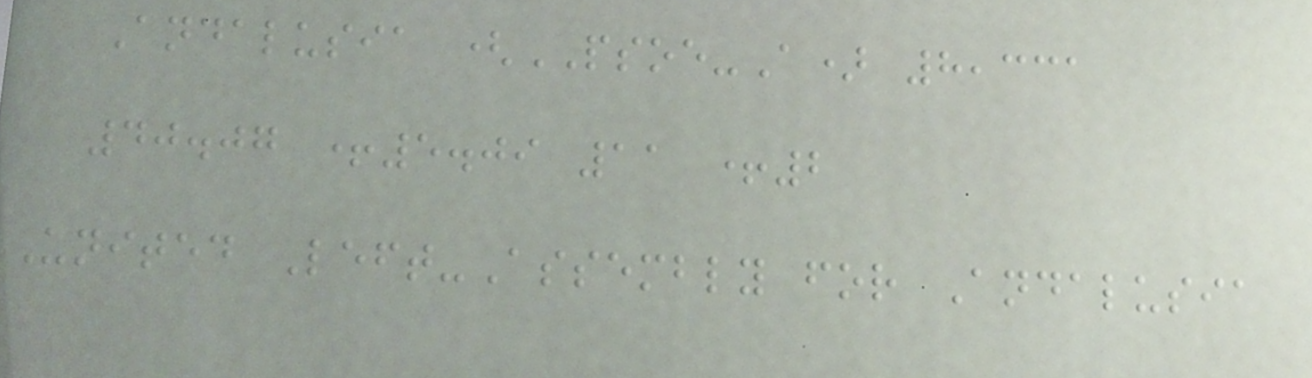Andalusia (PSOE-A) 8,331
40.07 +5.09 11 +2
United Left-Assembly for Andalusia
